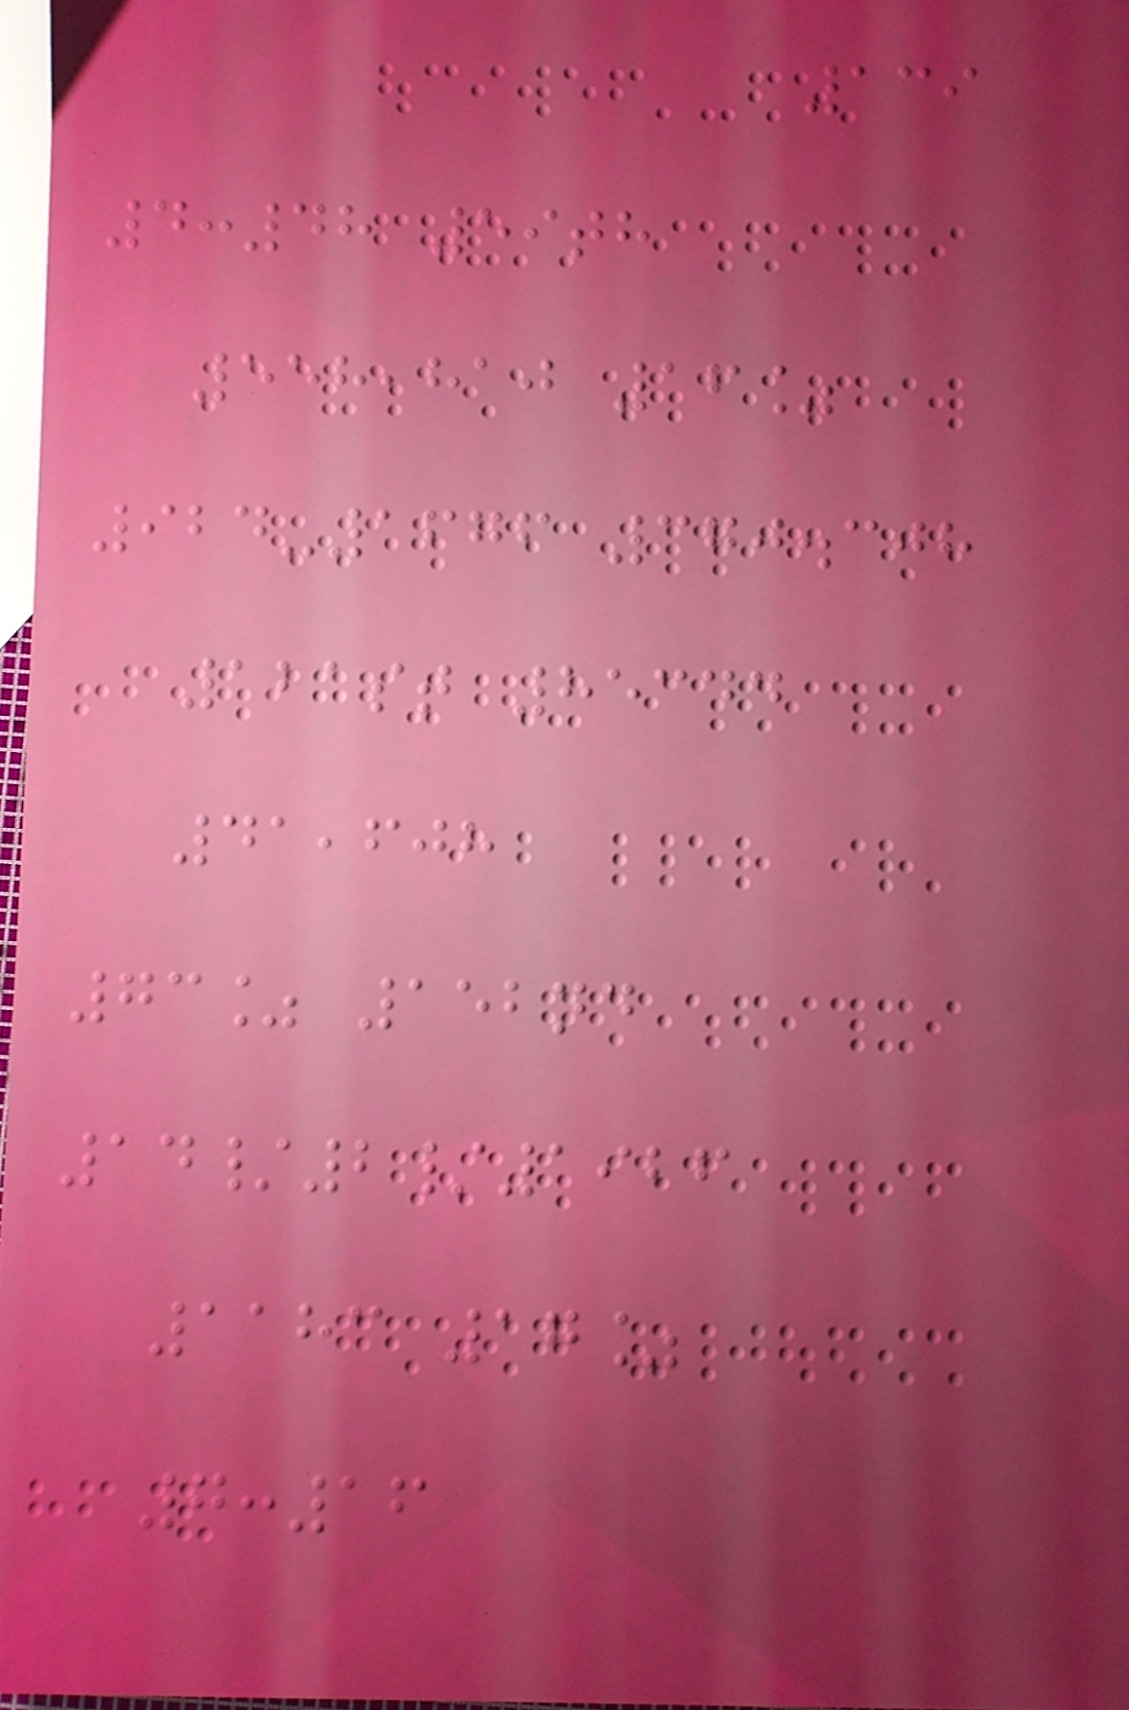139
4:48 59th
558,810 16%
924-1676 370.308
121st 85344
41,608
73% 152nd
14/2/1926
1183 17%
7:16
